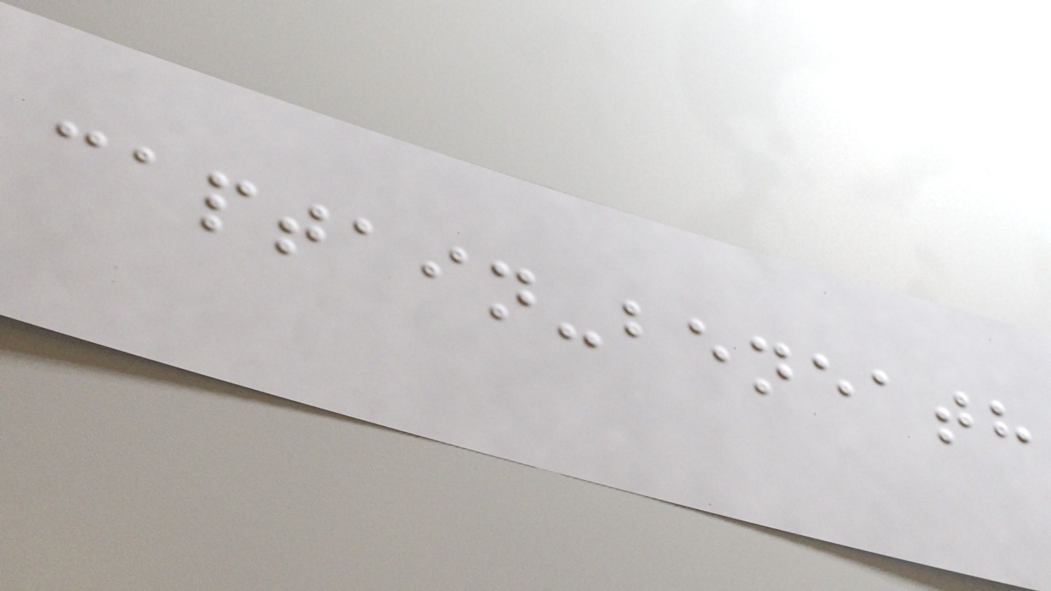captain-beneath
